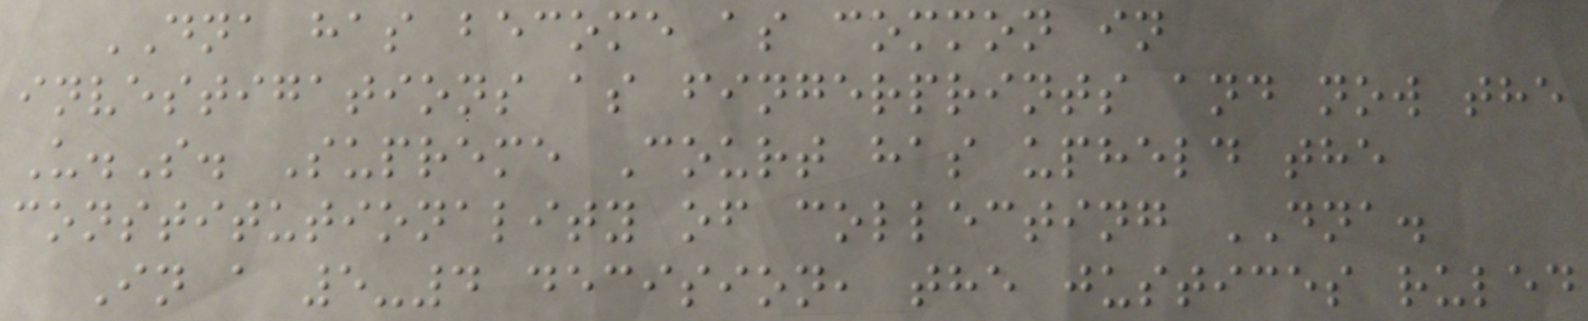DNA has become as common in
investigations as fingerprints and now the
U.S. Supreme Court has upheld the
constitutionality of collecting DNA.
In a 5-4 decision, the justices ruled
